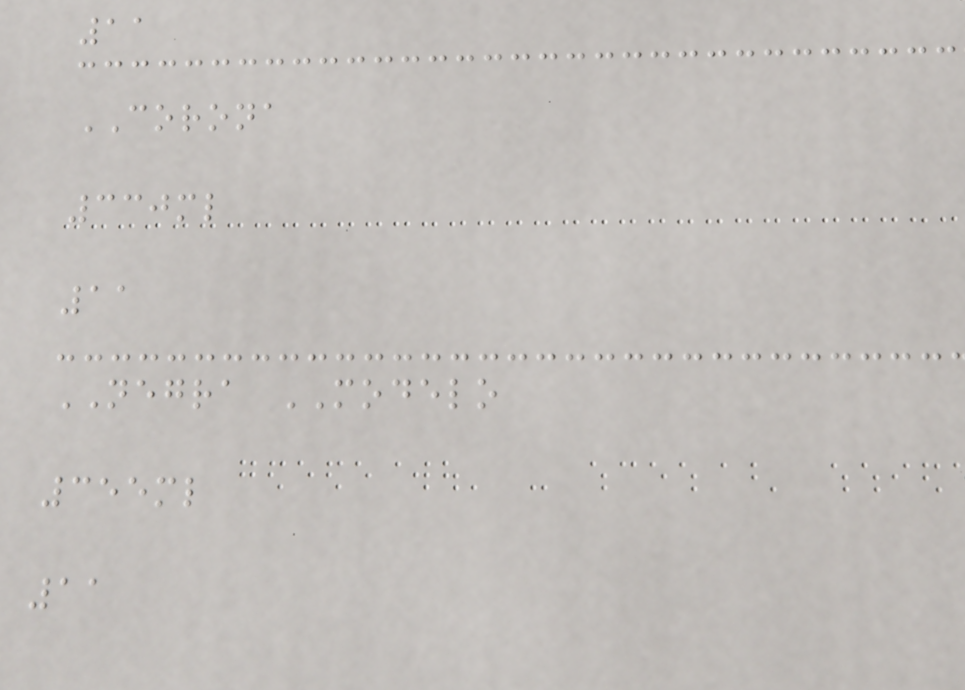11
CORONA
330ml
11
NEGRA MODELO
355ml
11
